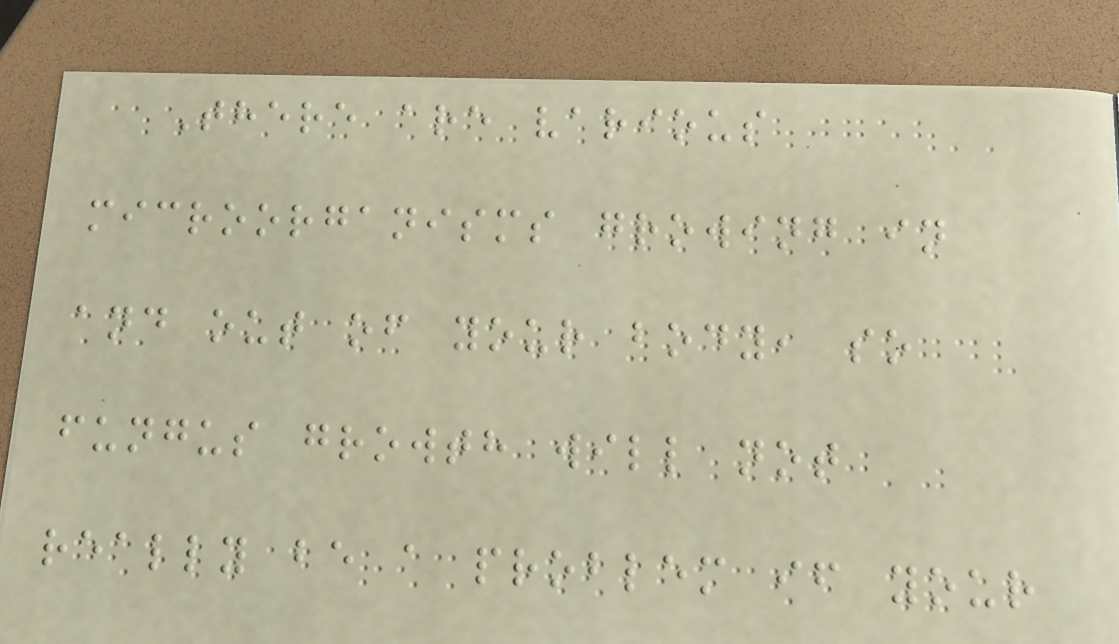There are various
microorganisms growing in
and out of your body, so
fungus growth will not
really be a problem if your
